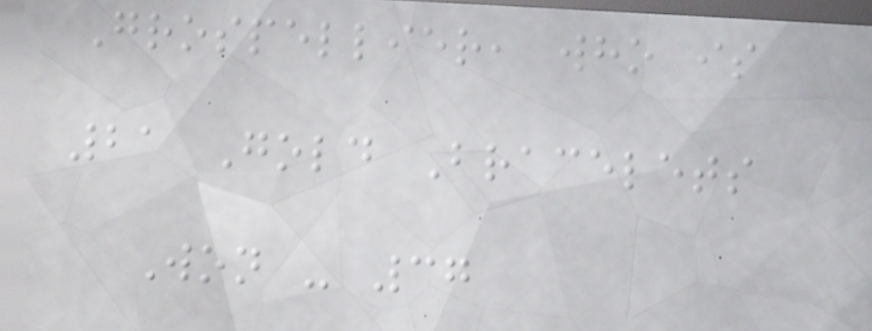Grospellier, who is
21 Gold Bracelets
Won - 37
